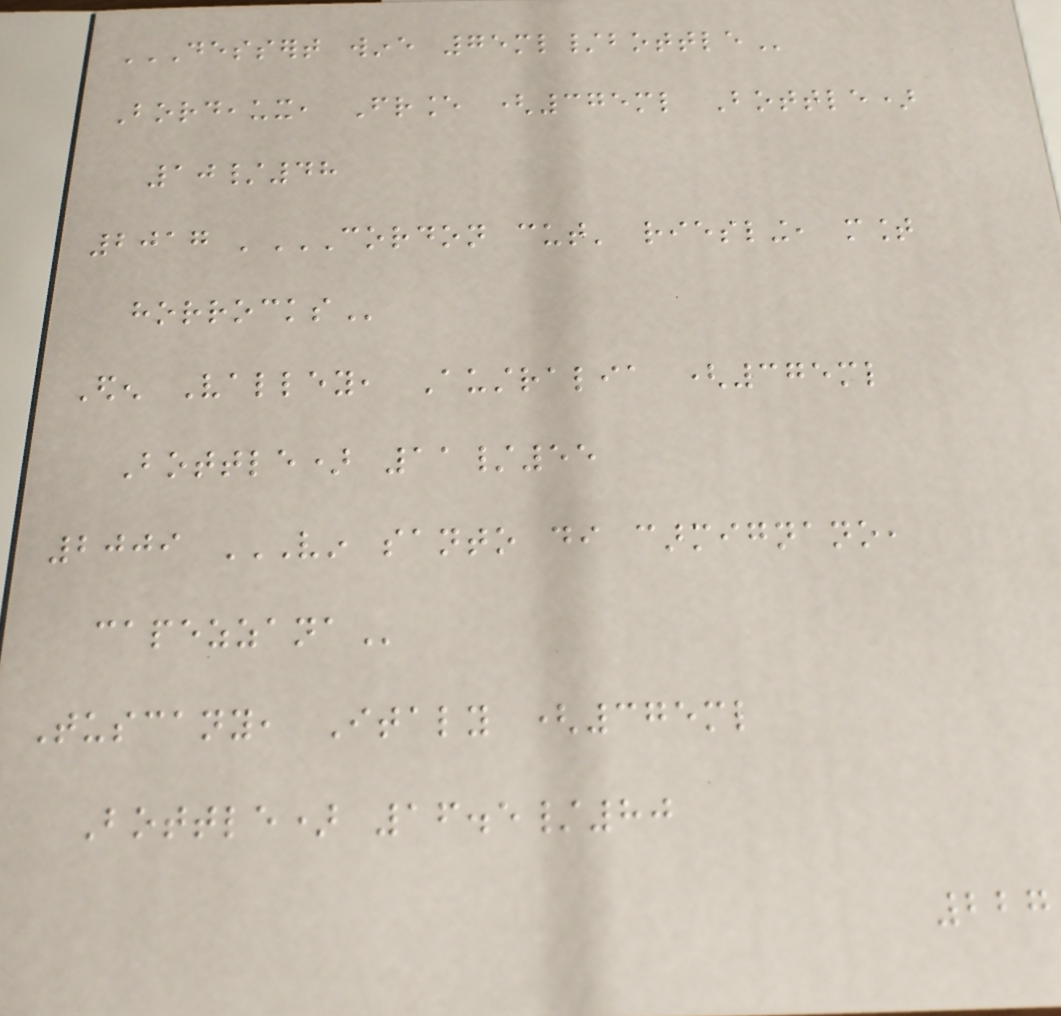DESSERT WINE 75ML/BOTTLE
Bordeaux, France (375ml Bottle)
10/48
2017 'CORDON CUT' RIESLING, MOUNT
HORROCKS
Eden Valley, Australia (375ml
Bottle) 11/55
2009 VIN SANTO DI CARMIGNANO,
CAPEZZANA
Tuscany, Italy (375ml
Bottle) 16.5/80
227
